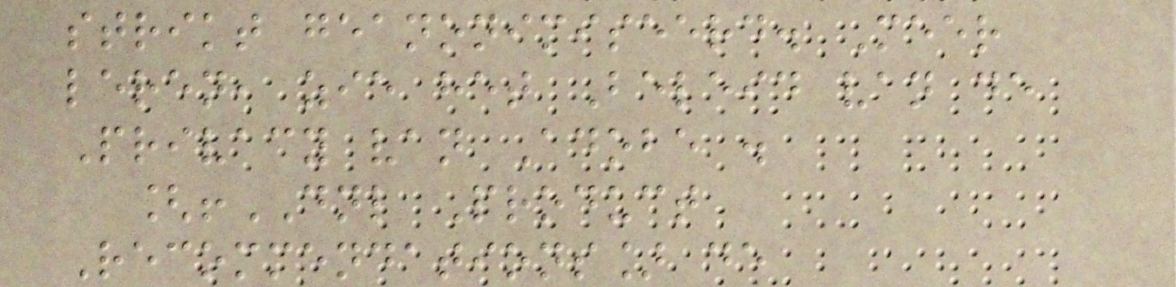strikt geanonimiseerd. Meer
leren, zie het Beleid van de
Privacy van Adobe .
[!DNL Product
Recommendations] de
